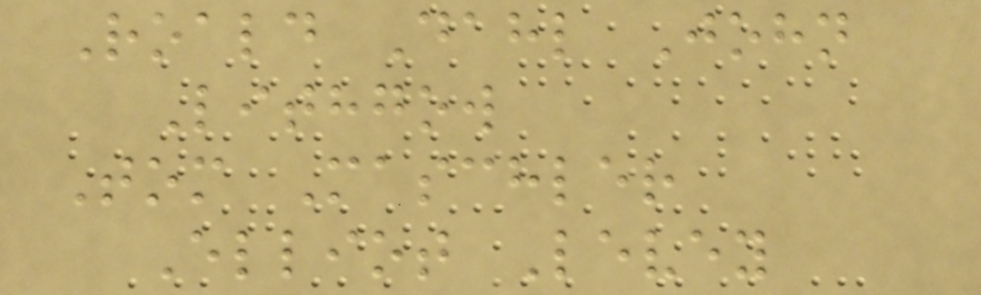Roald Dahl John
Lithgow
Tom Maschler
Elliot Levey
